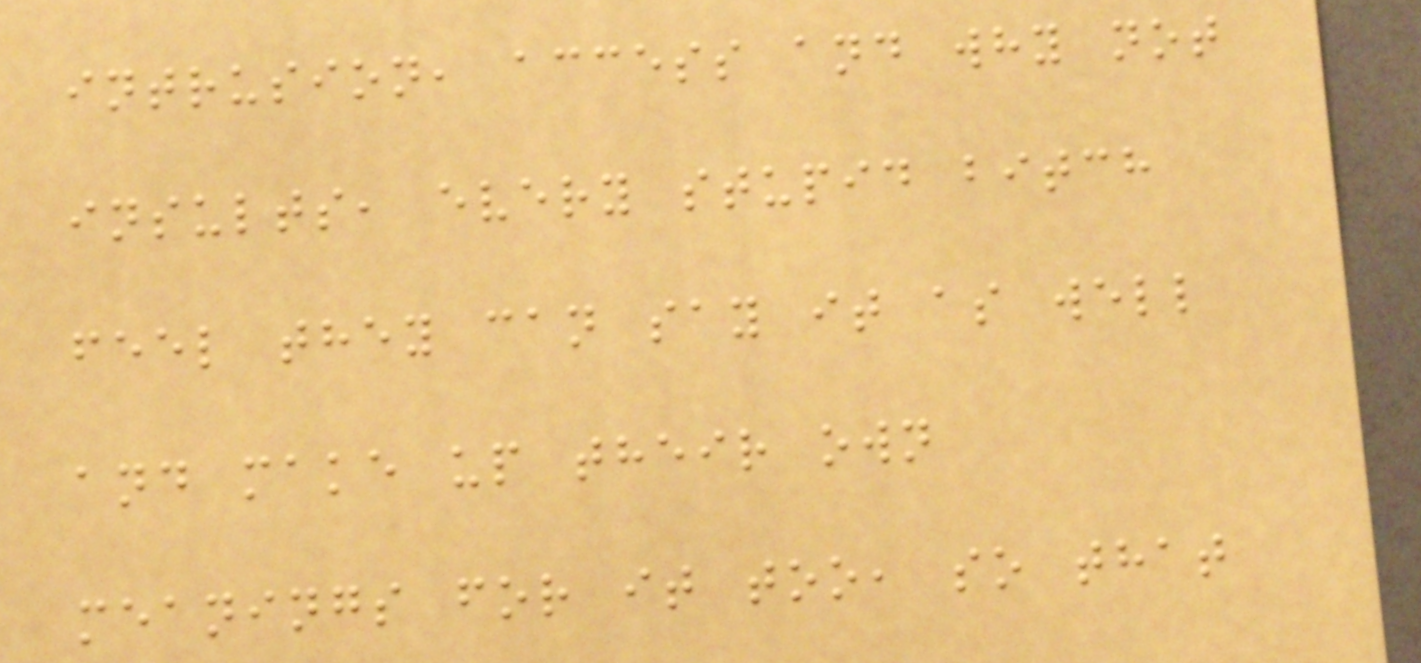intrusion, access and why not
insults, every stupid bitch
feel they can say it as well
and make up their own
meanings for it too, so that
